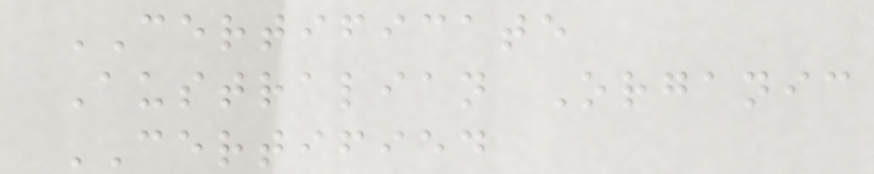CERTIFICATE
Australian Organic
CERTIFIED
